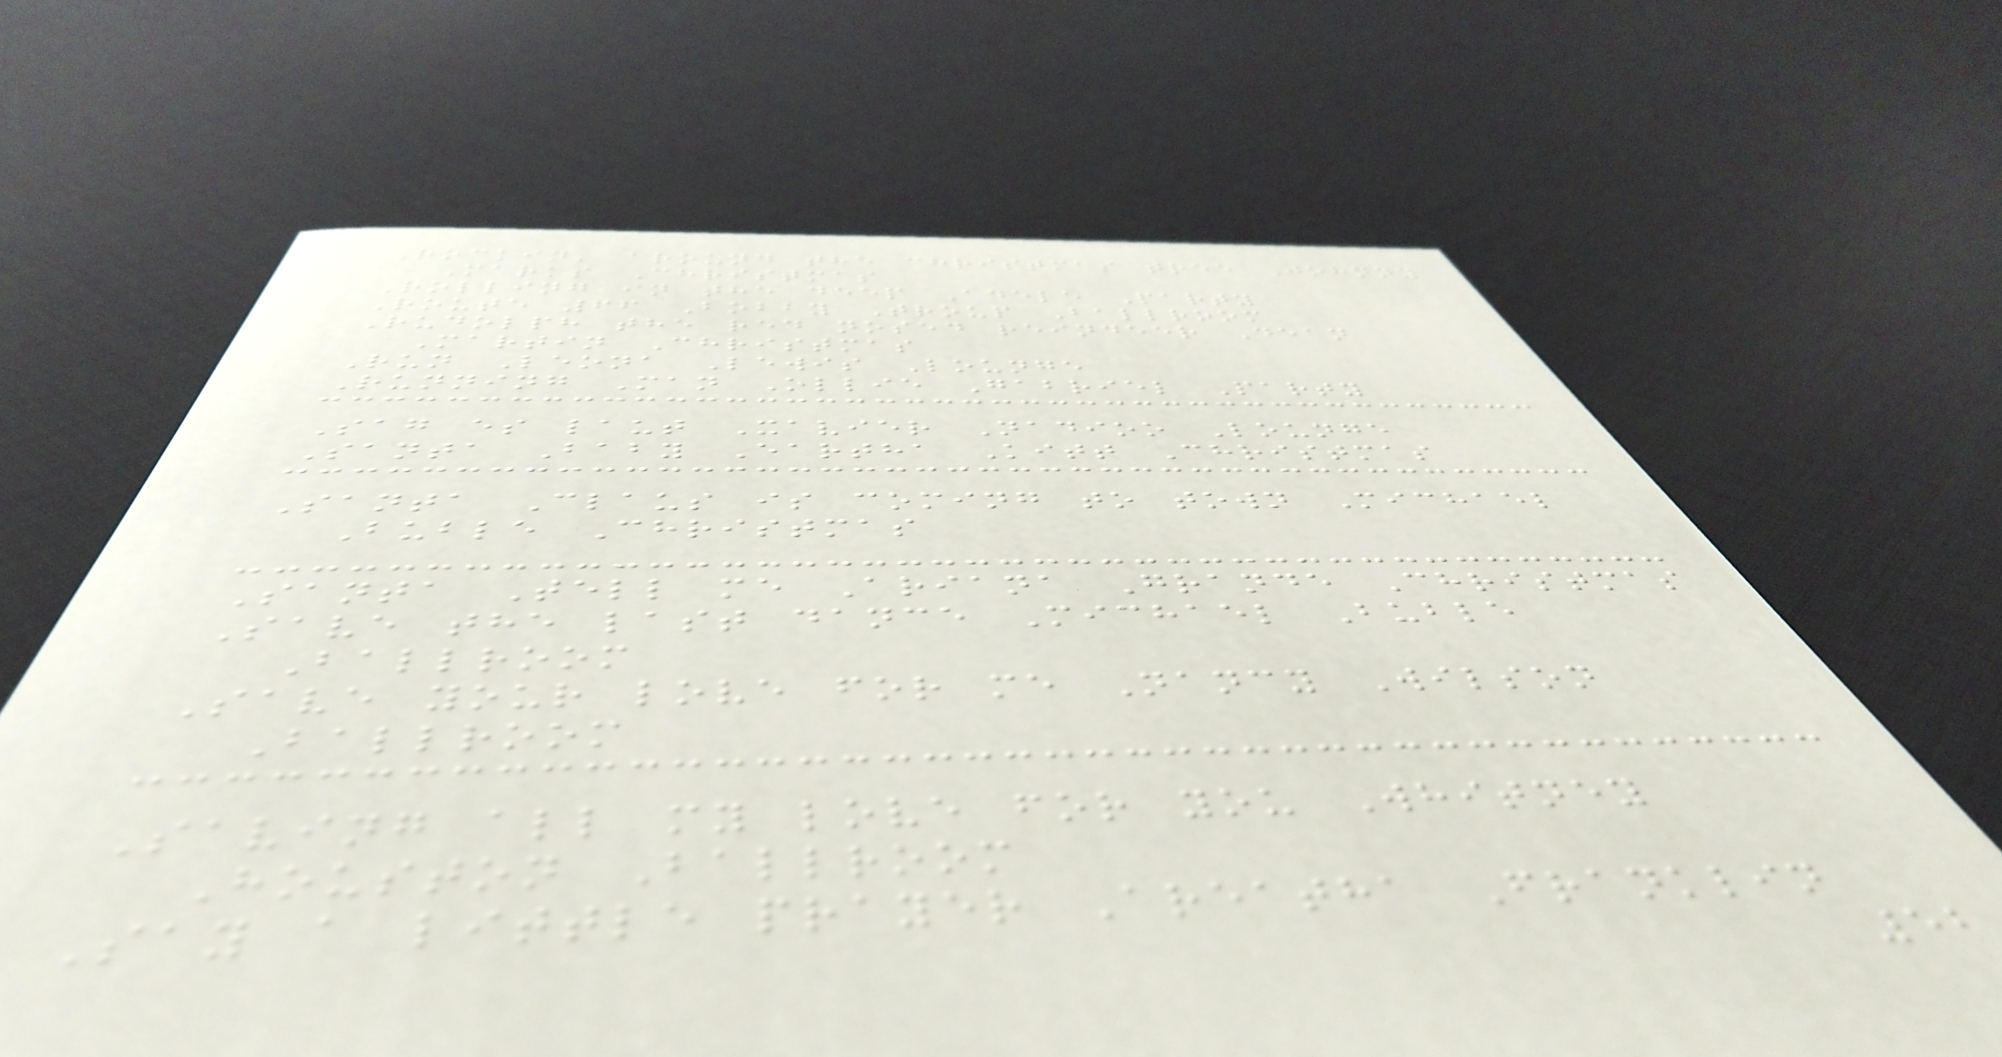Rockin' around the christmas tree Johnny
Marks Christmas
Rolling in the deep Adele Party
Route 66 Bobby Troup Ballroom
Rudolph the red nosed reindeer Dean
Martin Christmas
Run Leona Lewis Lounge
Running Man Ollie Gabriel Party
Sag es laut Xavier Nadioo Lounge
Santa Baby Eartha Kitt Christmas
Santa Claus is coming to town Michael
Buble Christmas
Santa Tell me Ariana Grande Christmas
Save the last dance Michael Buble
Ballroom
Save your love for me Nancy Wilson
Ballroom
Saving all my love for you Whitney
Houston Ballroom
Say a little prayer Areatha Franklin
52
